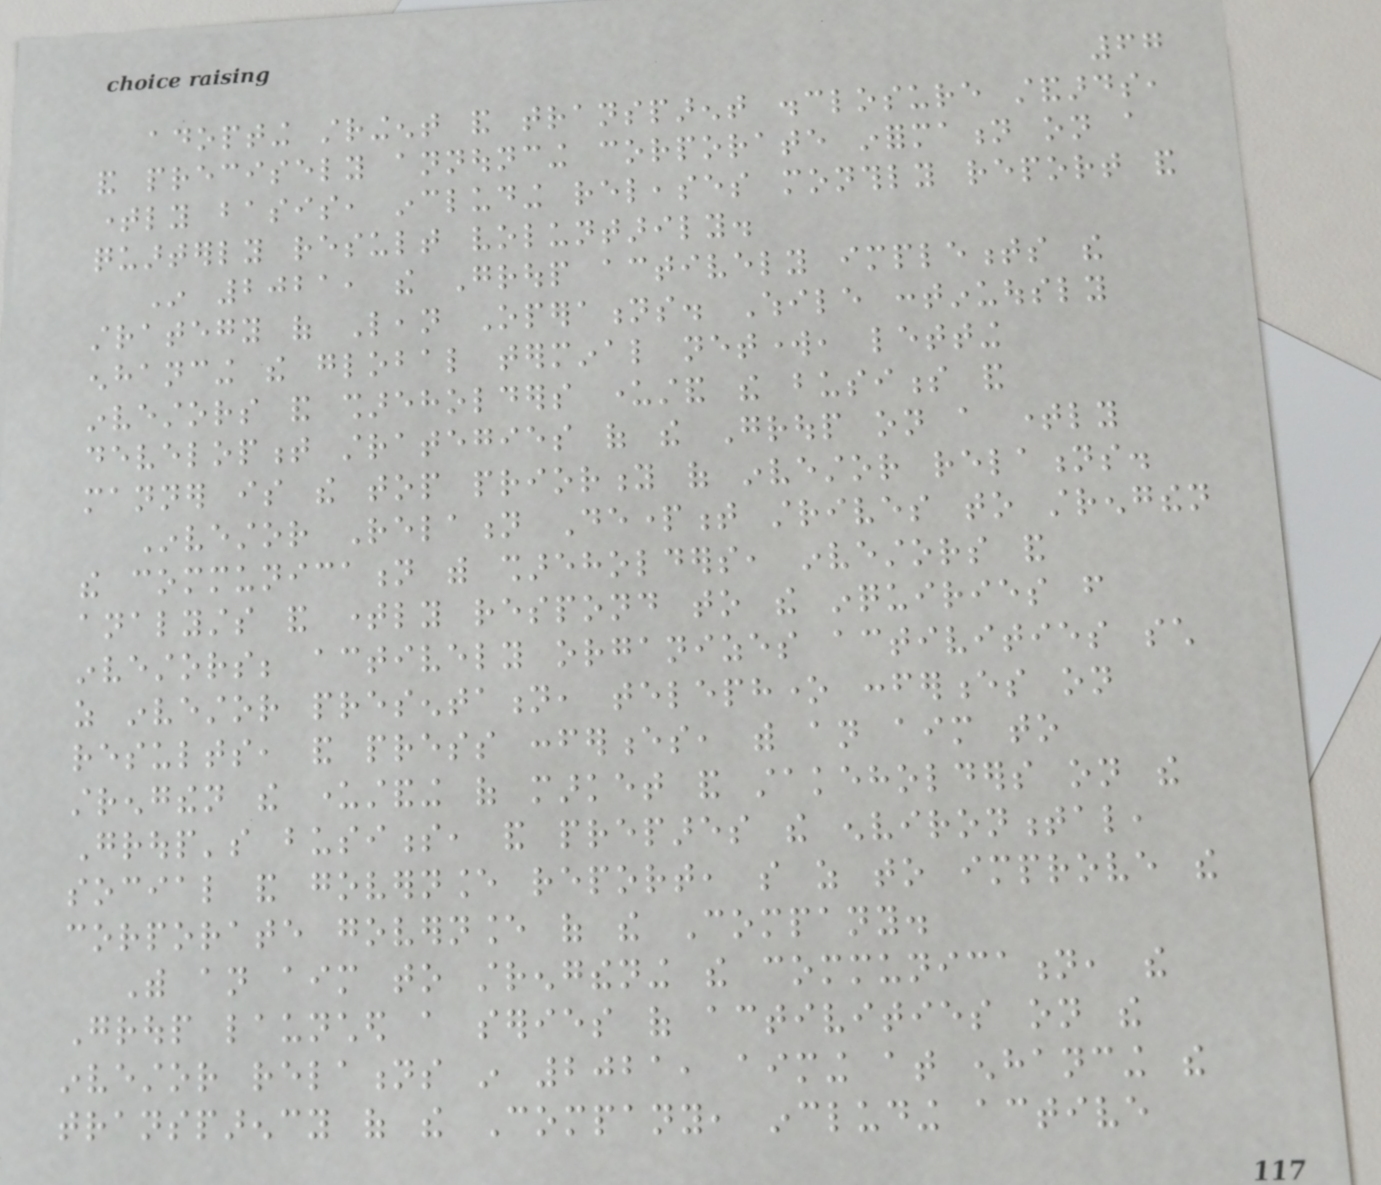67
adopting stringent and transparent disclosure standards,
and precisely announcing corporate information on a
timely basis, including releases monthly report and
quarterly result voluntarily.
In 2021, the Group actively implements the
strategy of Lean Operations. While continuously
enhancing the global terminal network, letting
investors and shareholders understand the business and
development strategies of the Group on a timely
manner is the top priority of investor relations.
Investor Relation Department strives to strengthen
the communication with shareholders, investors and
analysts and timely respond to the inquiries from
investors; actively organizes activities such
as investor presentation, telephone conferences on
results, and press conferences, with an aim to
strengthen the understanding of market and stakeholders on the
Group's business, and prepares the environmental,
social and governance report, so as to improve the
corporate governance of the Company.
With an aim to strengthening the communication, the
Group launched a series of activities on the
investor relations in 2021, aiming at enhancing the
transparency of the Company, including active
